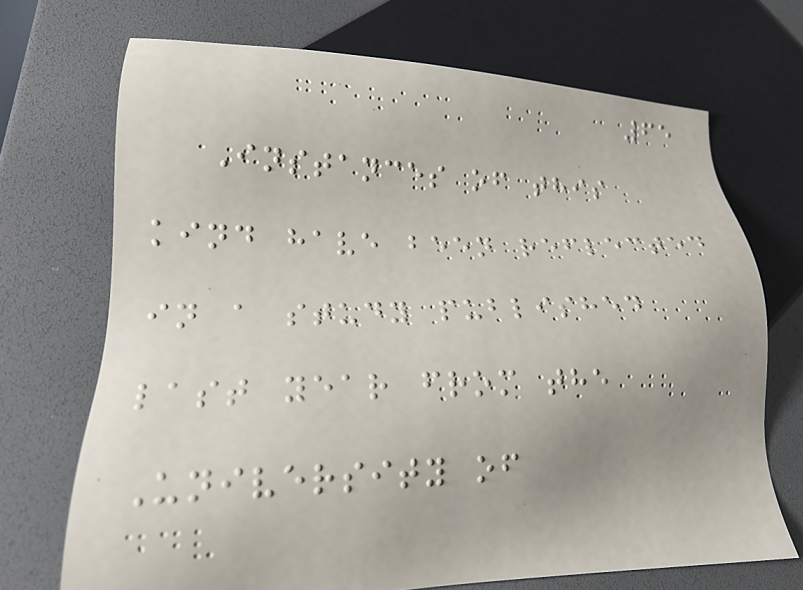65
Instances of this
kind have been reflected
in a study published
last year from the
University of
